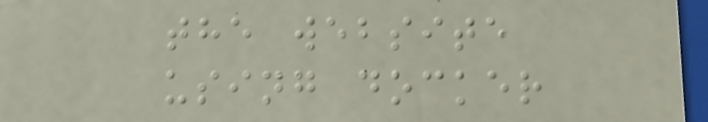the website
using docker
